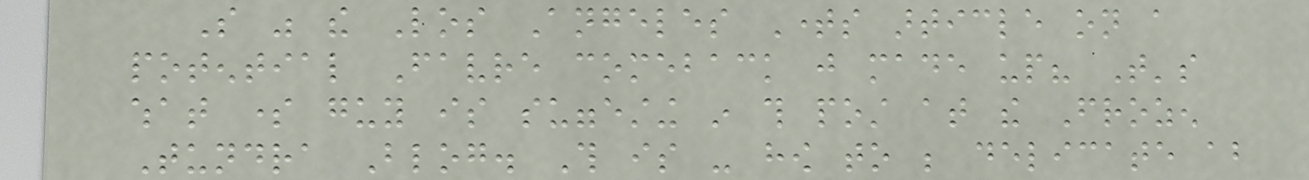So was the Los Angeles Times article on a
potential Favre comeback just made up? That's
what some guy is suggesting in this post at the Frozen
Tundra Blog. This is - how to be delicate about
